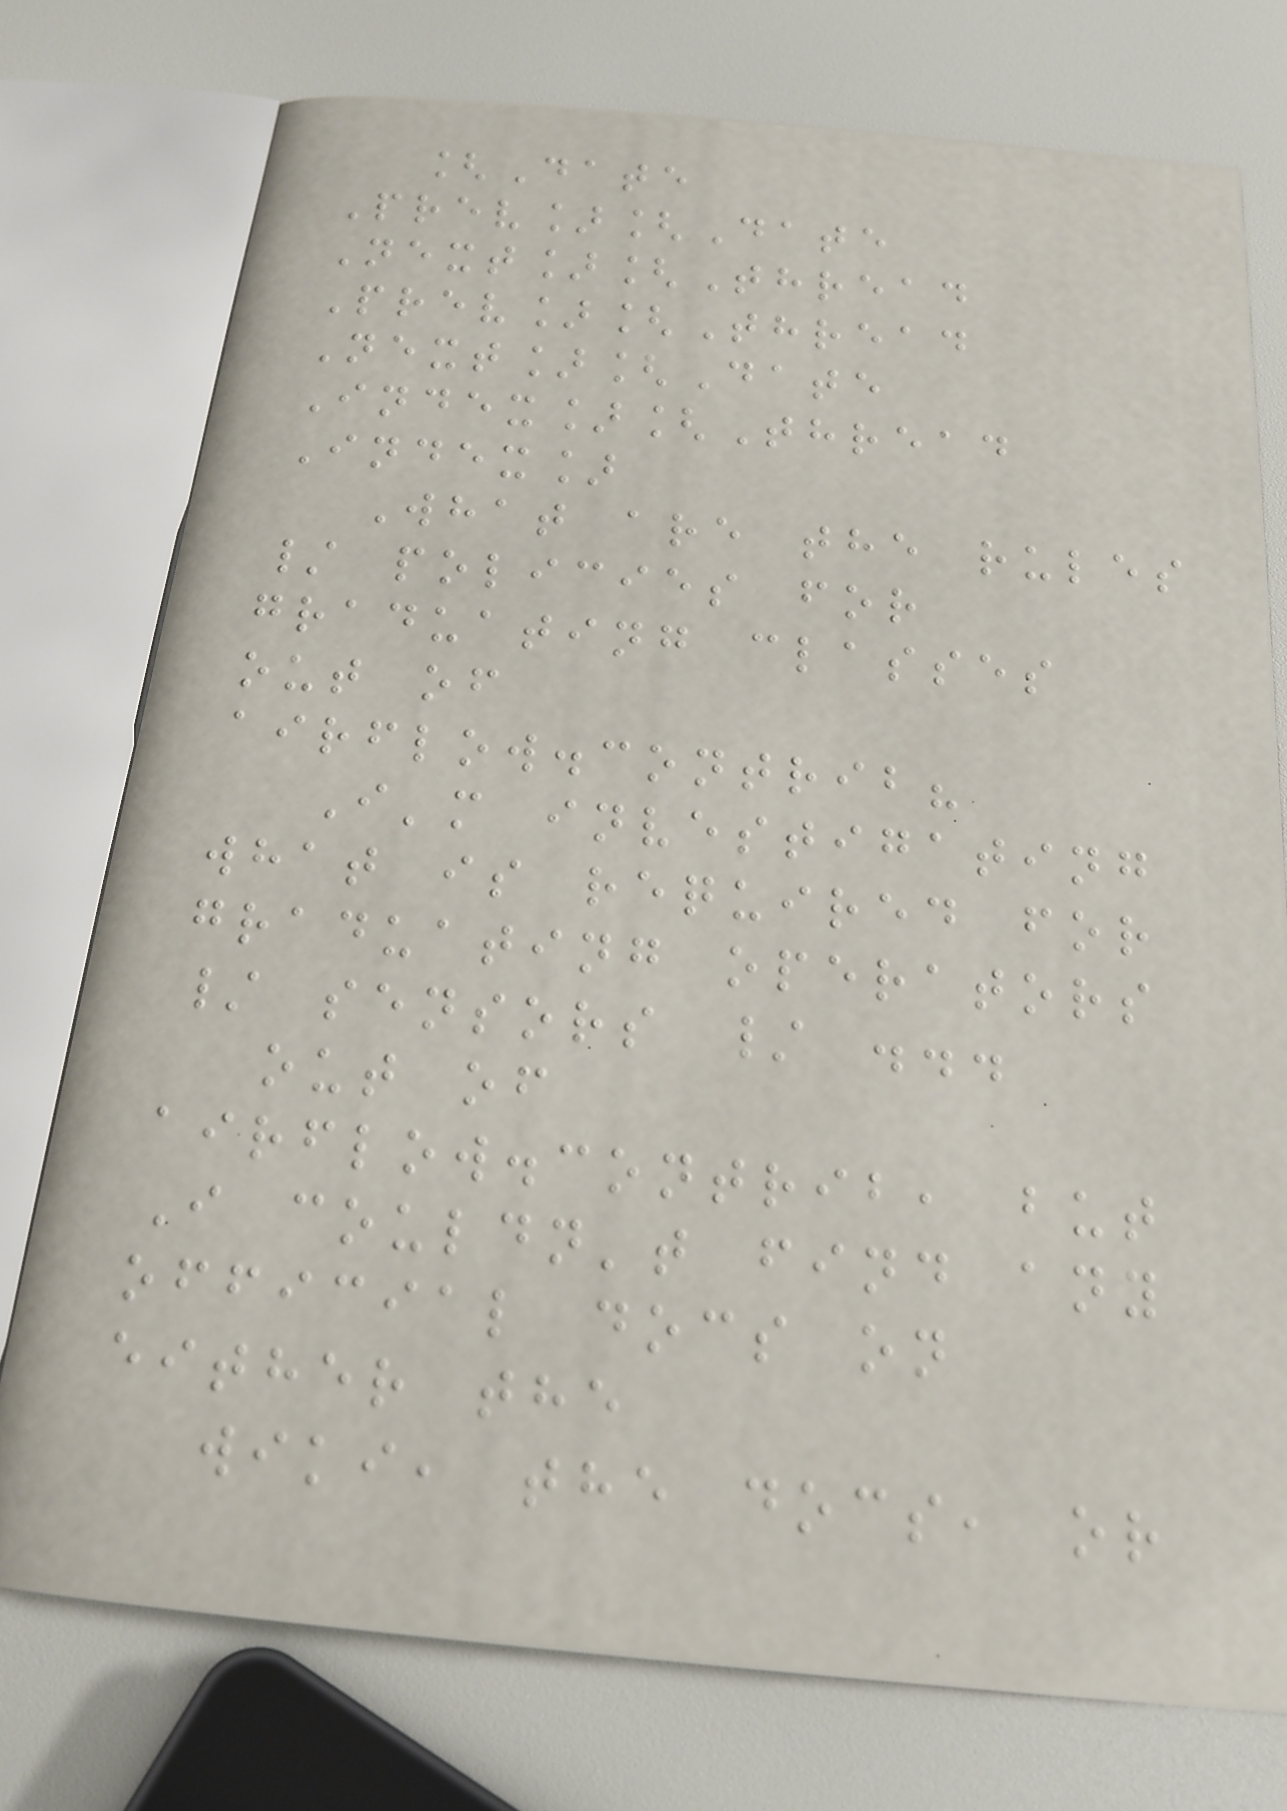[Date
Prev][Date
Next][Thread
Prev][Thread
Next][Date
Index][Thread
Index]
What are the rules
/ policies for
graduating classes
out of
airflow.contrib?
I'm investigating
what is required for
graduating operators
/ sensors / ...
out of
airflow.contrib, but
I couldn't find any
official docs on
either the
wiki, the docs, or
